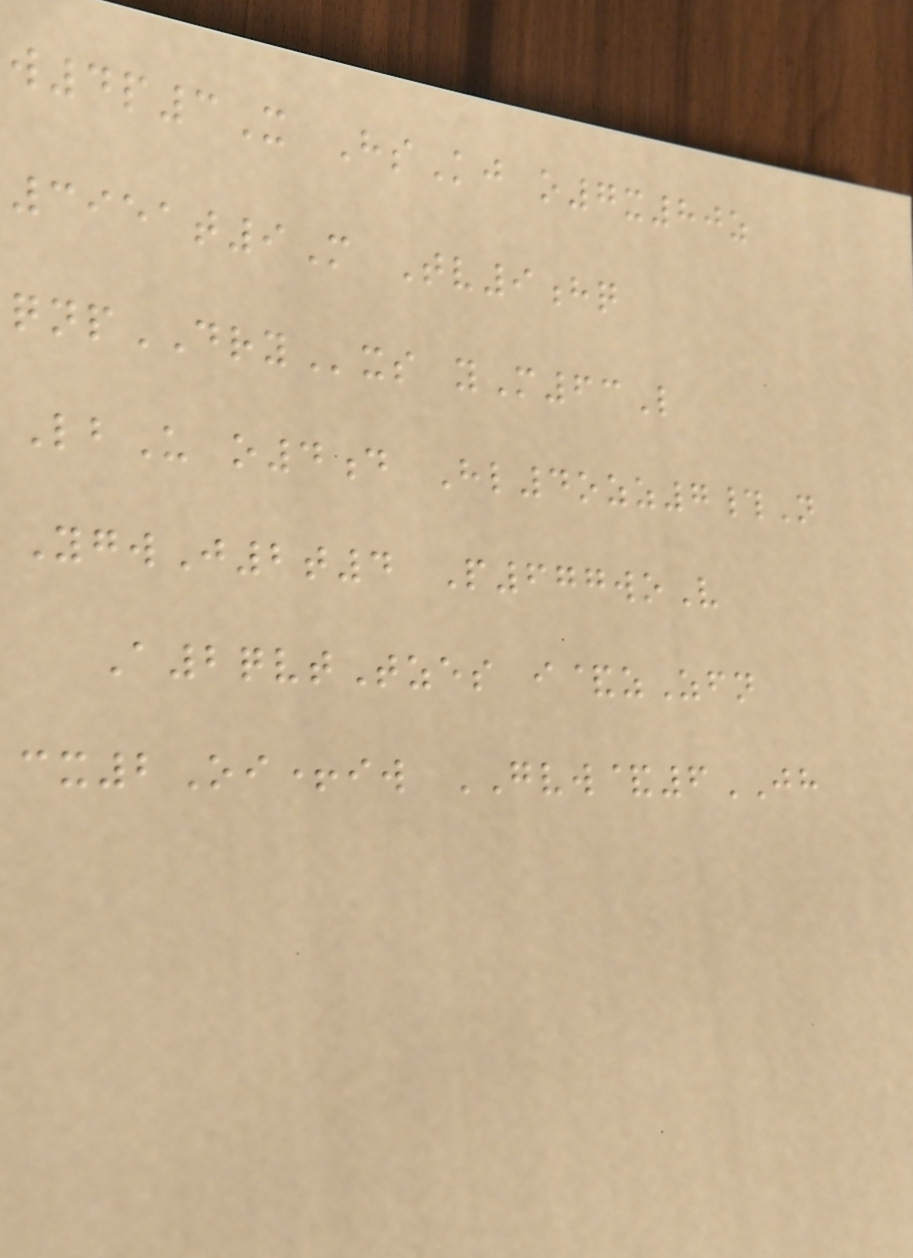w4p3X HsKj o7x80z
3951t9M Tv9hq
qnpDRYxs yM63L
LbU o4d Hl4ozz7#N
YgwJ2t4 P677woV
A2qvtTzes i&zZfn
cx2Oi+iw GVW&6JH
